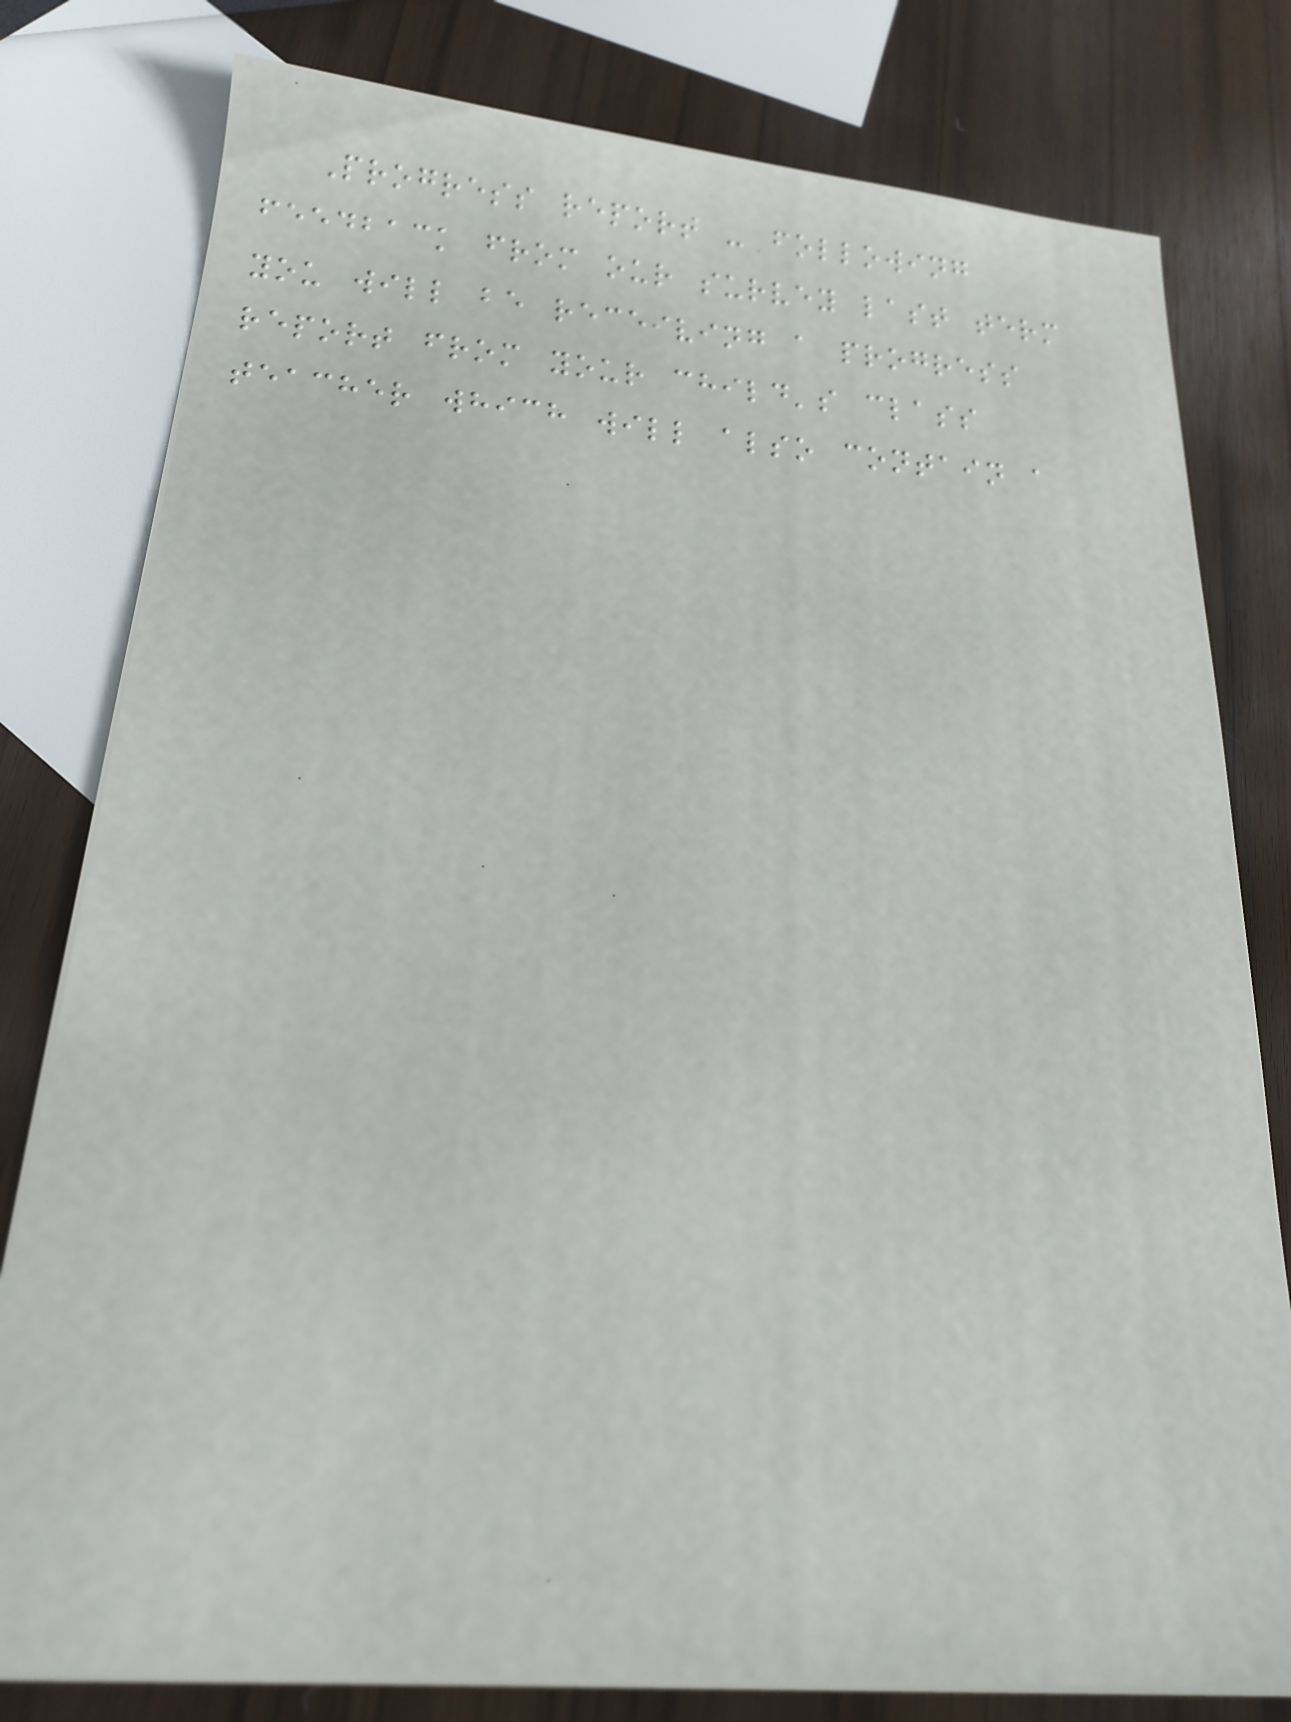Progress report - following
feedback from our survey last term
you will be receiving a progress
report from your child's class
teacher which will also contain a
